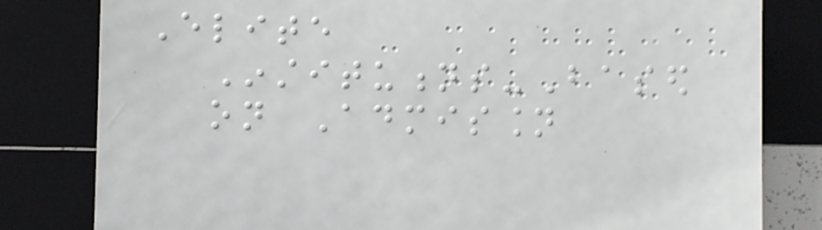Elite
Institutions-Based
on Admission
